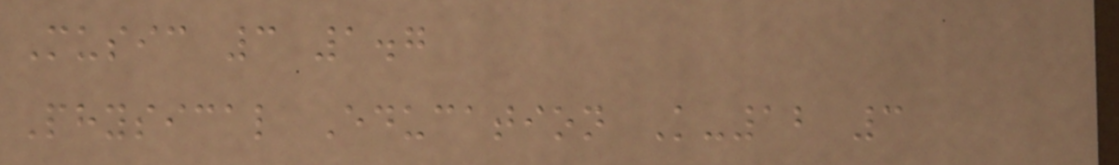Music 3 1.7
Physical Education K-12 3
